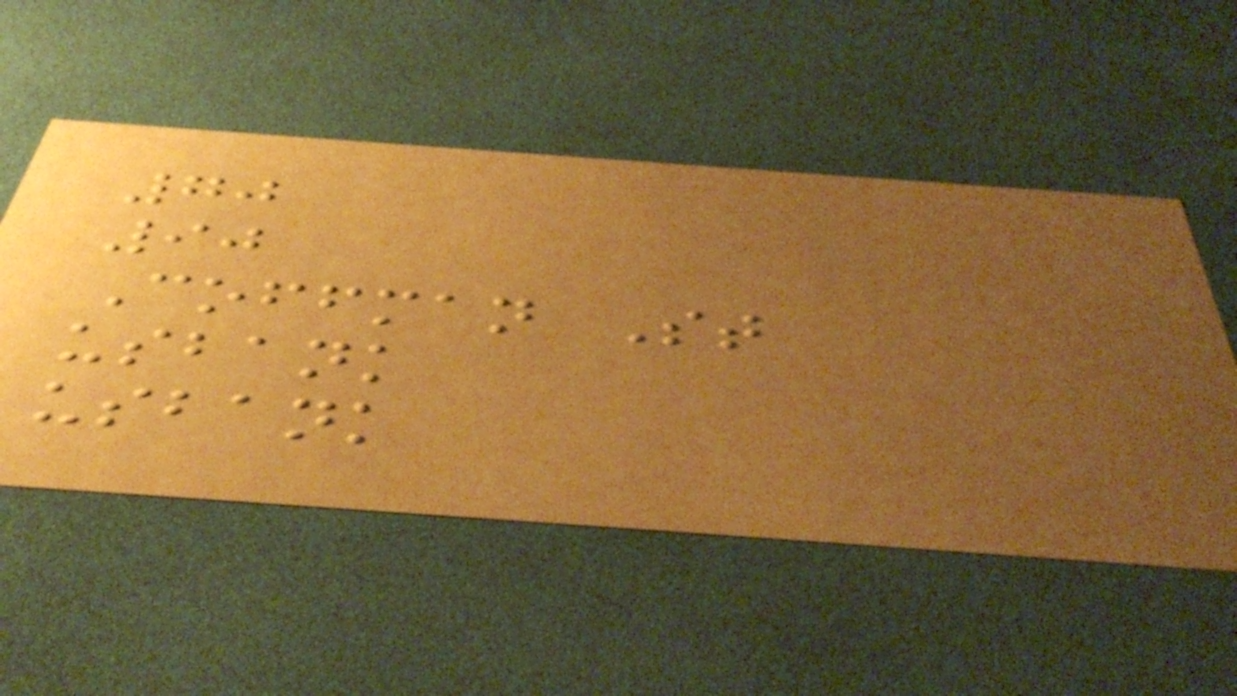70
90
Coffman St
usbank
usbank
